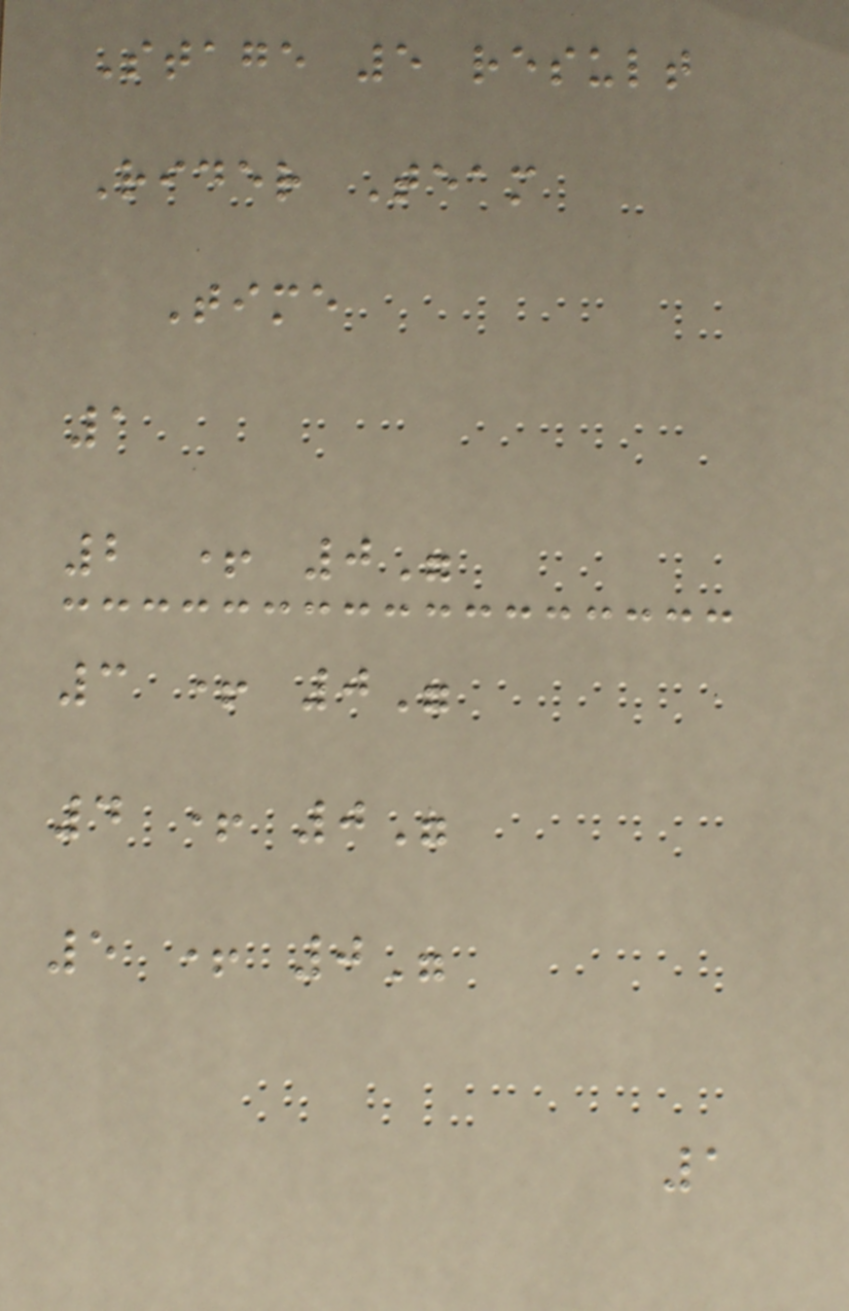Stage 5 result
Rider Team
Time
1
2 + 0"
3 + 0"
4 + 0"
5 + 0"
1
